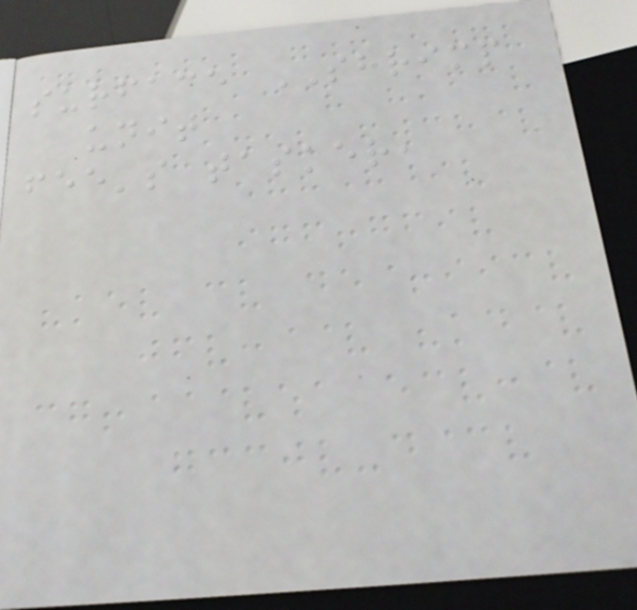surface SHRIMP
unit
fee's tasker,
